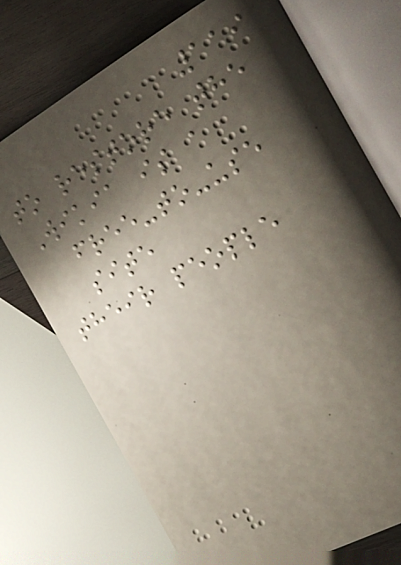119
to restore the
Wikia is a
free-to-use
site
their people
